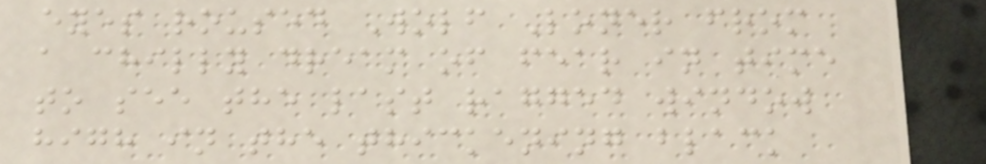eyes roused Wolf Loner from
a chilly dream of fear in time
to see the last ragged window
high in the thickening black
